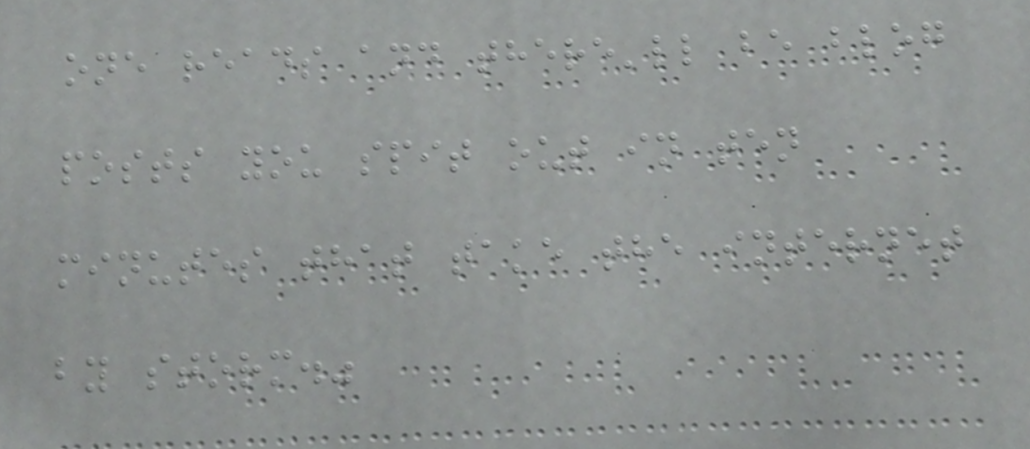one reads and there'll be blog
posts you spit out in ten
minutes that take the internet
by storm."
